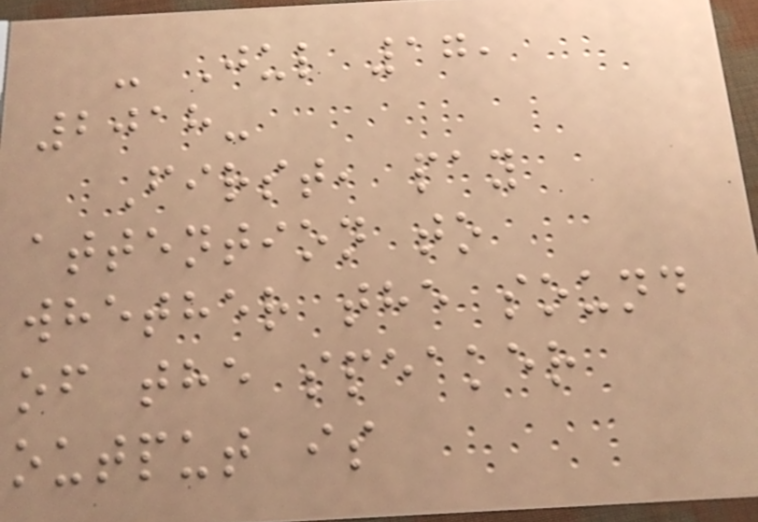- Jul 17,
2018-
First, pay
attention to
whether the sound
of the speaker
output is
